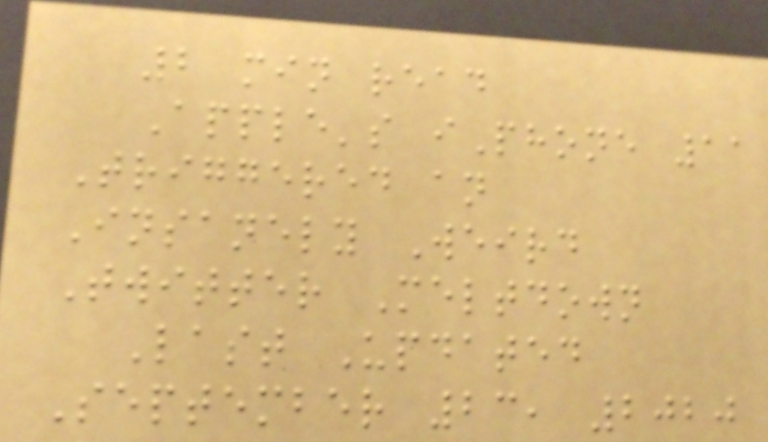2 min read
Apple's iPhone 11
Triggered an
Insanely Weird
Twitter Meltdown
Last Updated
September 23, 2020
